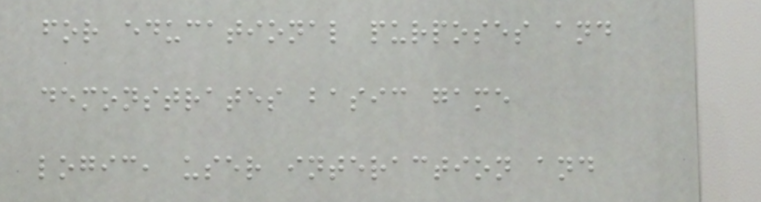for educational purposes and
demonstrates basic game
logic, user interaction and
